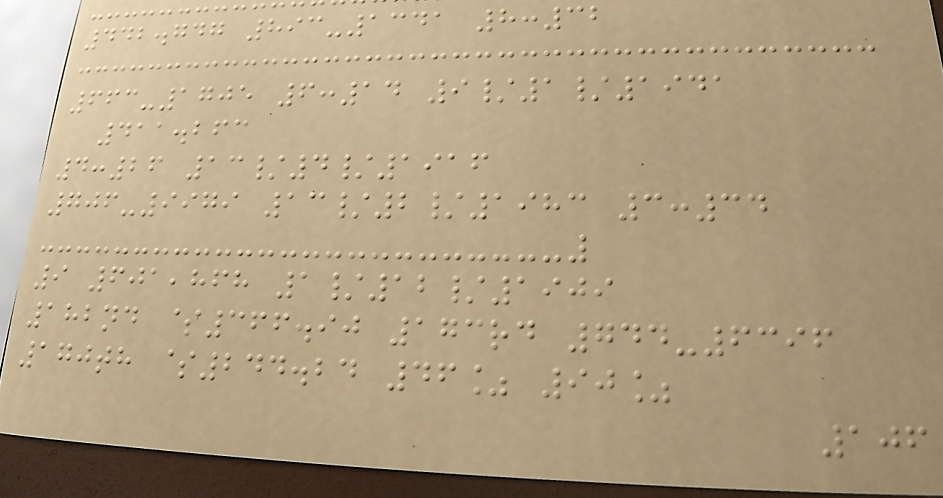442.747 893-1341 8:32
663-1705 6:14 9/1/1941
411.263
4:26 13/4/1916
706-9979 13/2/1983 3:34
9 601,868 1/12/1909
182nd $366.90 173rd 744-6396
170th $244.24 46% 90%
106
